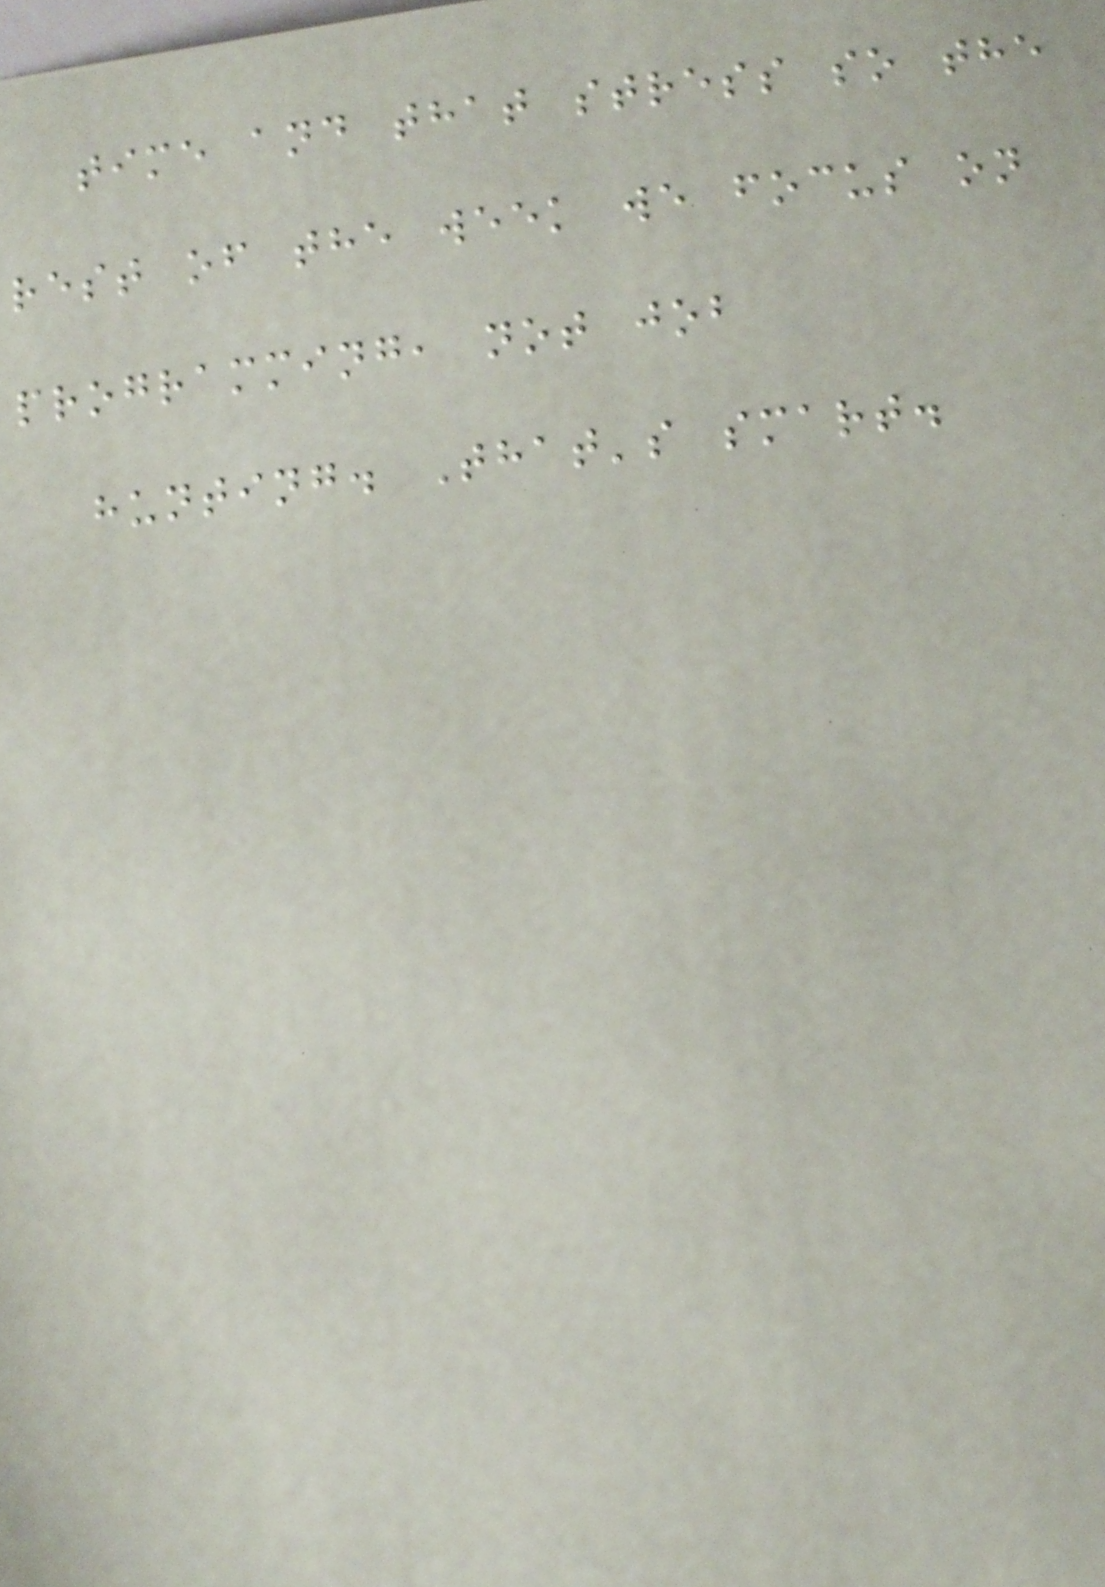time and that stress so the
rest of the week we focus on
programming, not job
hunting. That's smart.
